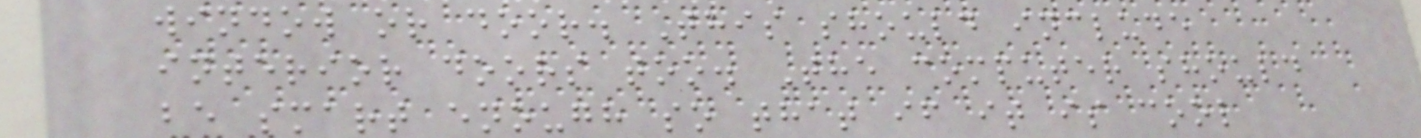window or door. This should include
interior doors too. The computer should
be smart enough so that if it is cool
